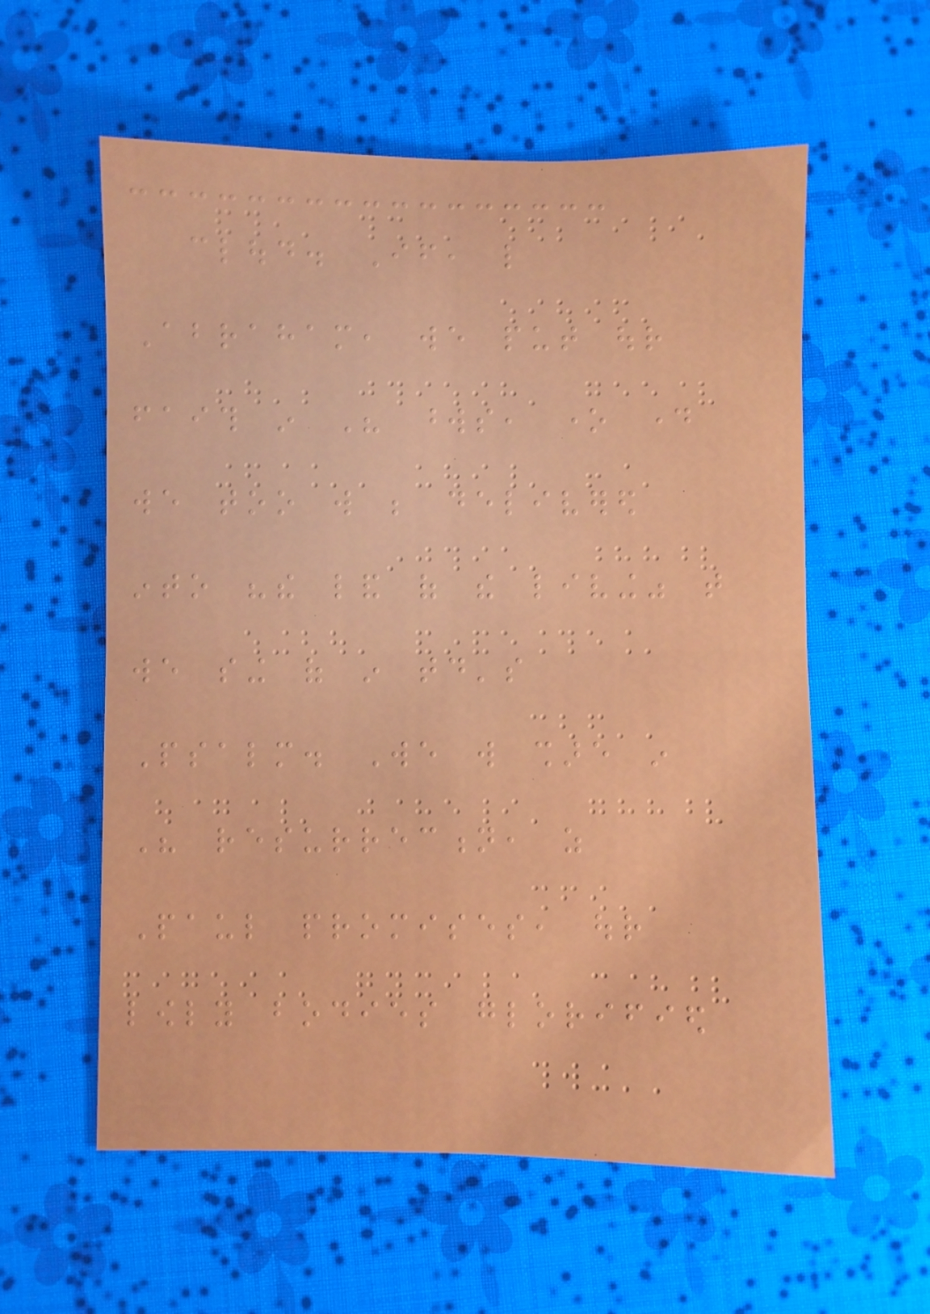cloud. If, like
Abraham, we put our
faith in His words, one day
we too will be delivered
into "the land of the living" that
we sing of in today's
Psalm. We will share in
His resurrection, as
Paul promises, our
lowly bodies glorified
